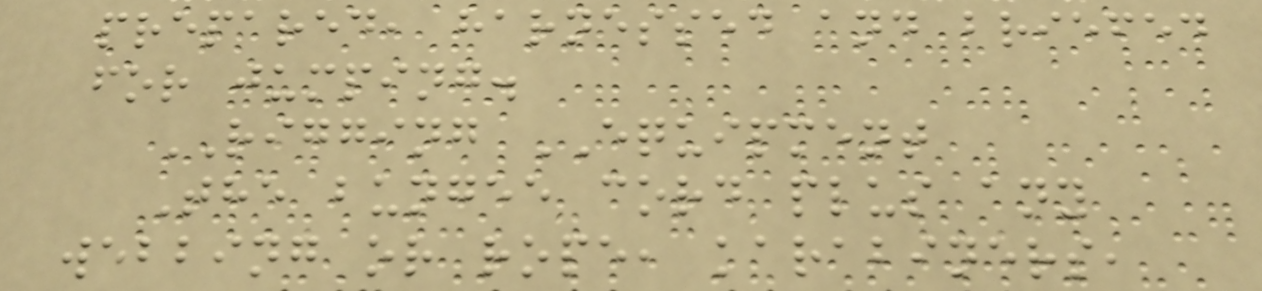prepared, harnessed and briefed
for jumping.
RIGGING EQUIPMENT
The bungee cord plus any
webbing or rope, karabiners,
